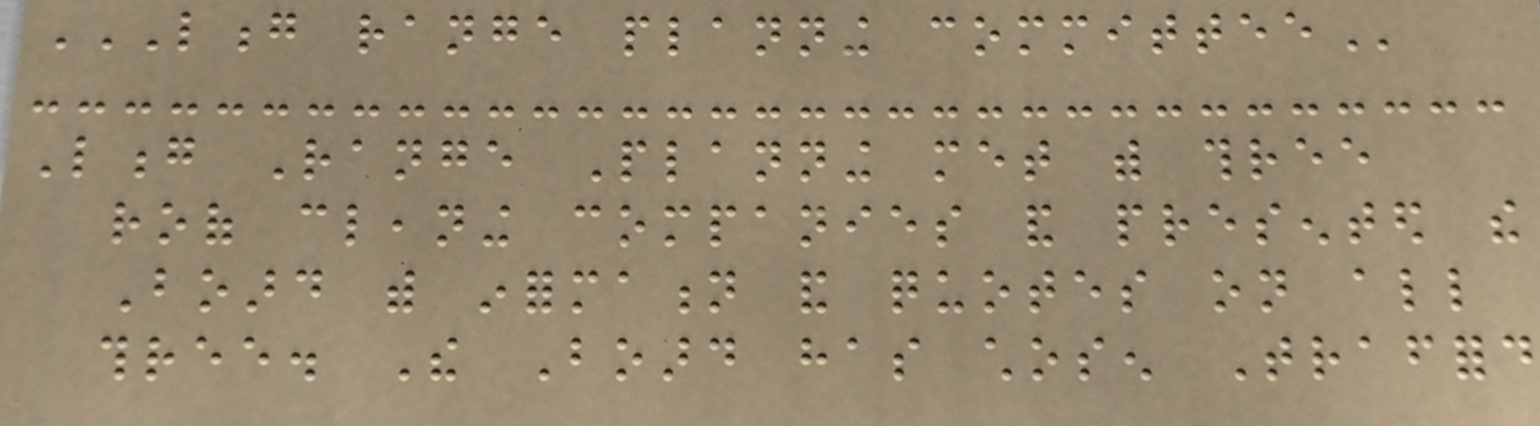LONG RANGE PLANNING COMMITTEE
Long Range Planning met with three
roof cleaning companies and presented the
Board with information and quotes on all
three. The Board has chosen Trafford
